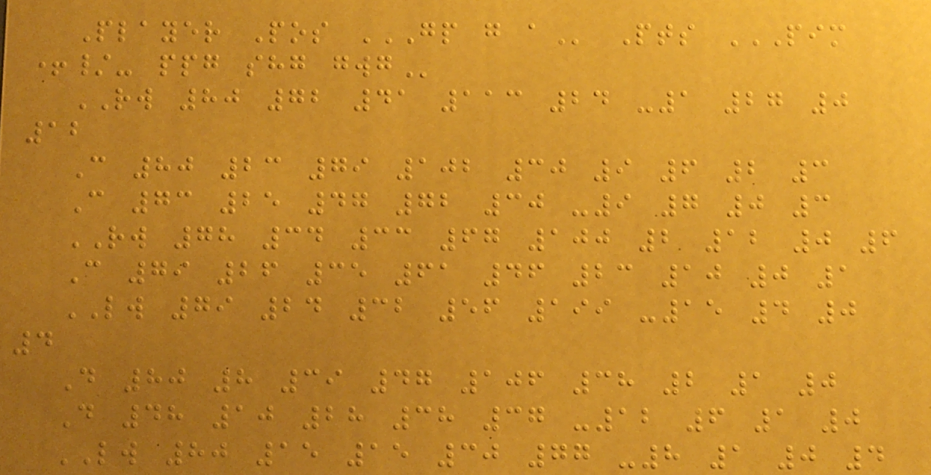Player Pos GP G A Pts PIM
+/- PPG SHG GWG
RW 80 72 41 113 24 -1 27 0
12
C 80 23 79 102 30 9 6 2 3
C 73 25 47 72 30 -9 7 0 3
RW 78 34 33 67 100 2 12 0 6
C 79 26 35 61 46 23 10 0 1
LW 79 24 32 56 199 -15 4 0
4
D 80 8 39 47 106 38 2 1 0
D 48 10 28 38 37 -12 6 1 0
LW 80 15 15 30 77 -8 1 0 4
